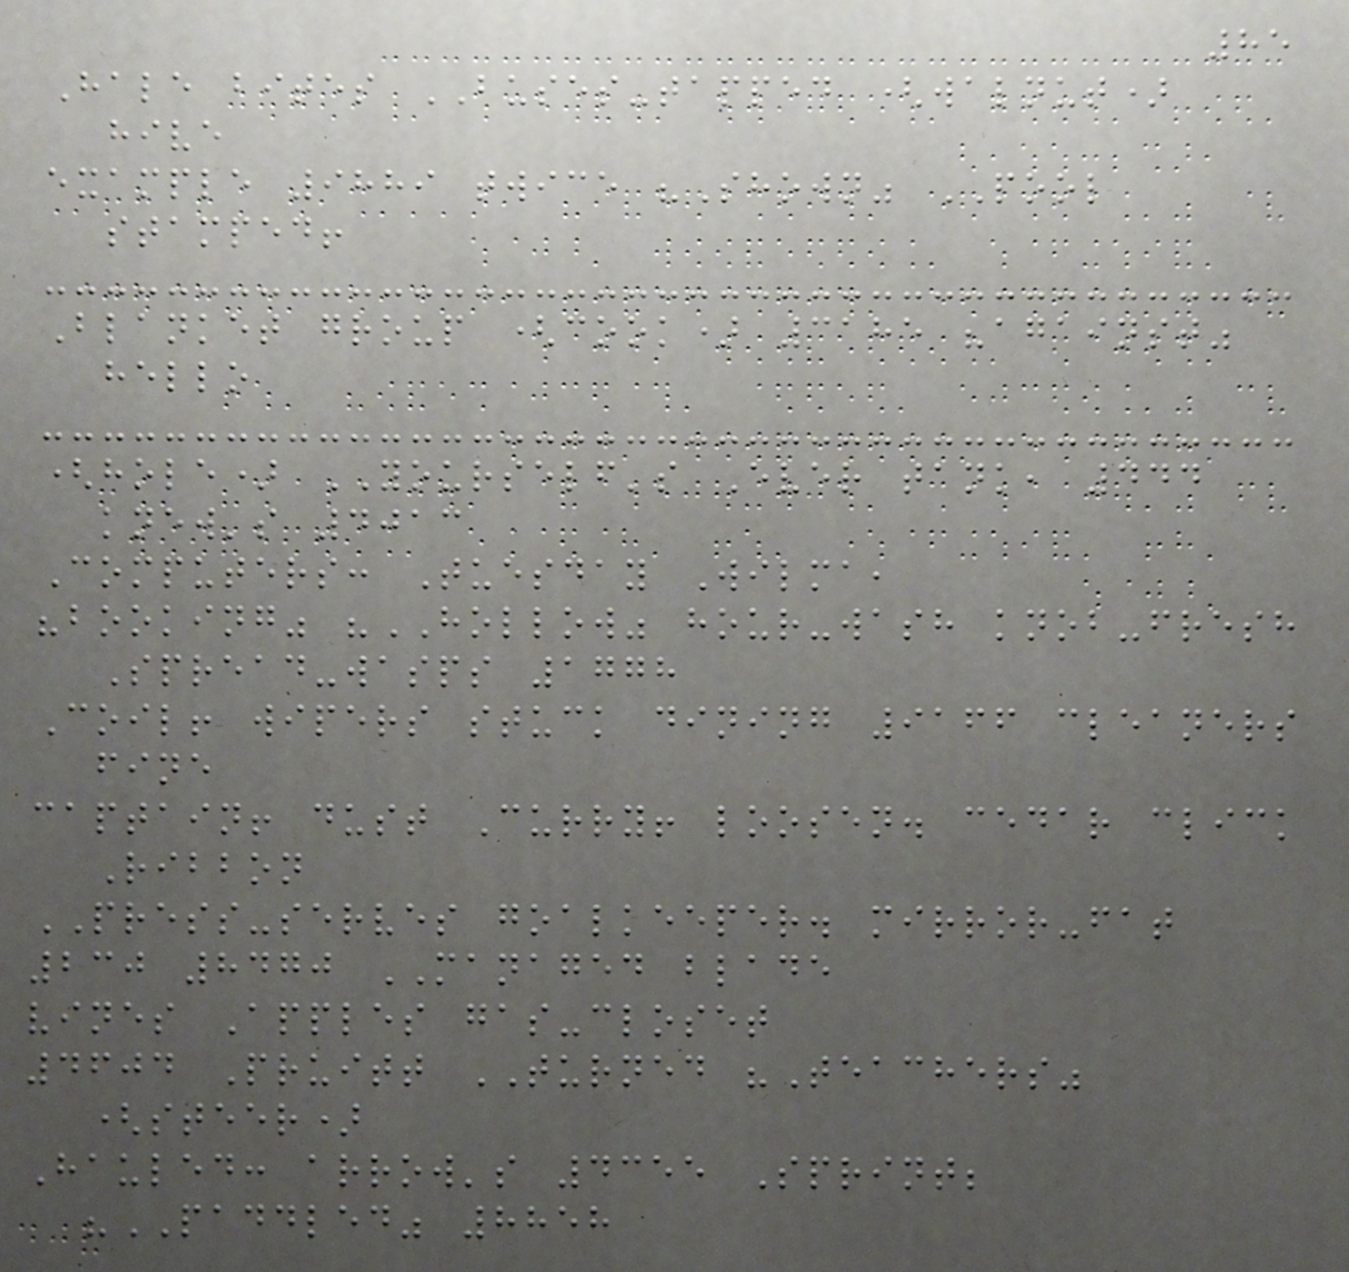85
Hale bites BUSES-tapped (walnut)
hive
example 9889 twice "Shown" POOL
stamped!
Blanket group (cook) 3185 "against"
hello
(hole) YOURSELF's Ever tank, 444
knew's 4013
Computers: Tuesday Wilma,
"booking" "HOLLOW" hour-wash knob-fresh
Spread-wasps 1778
Coil! wipers stuck dining 9166 cleaners
fine
captain! dust Curry! loosen. cedar click
Ribbon
PRESS-serves goalkeeper. mirror-fat
230 8470 MANAGED blade
vines Apples gas-closet
4604 Pruitt TURNED "Teachers"
(steer)
Hauled: arrow's 4355 Sprint;
"PADDLED" 8858
